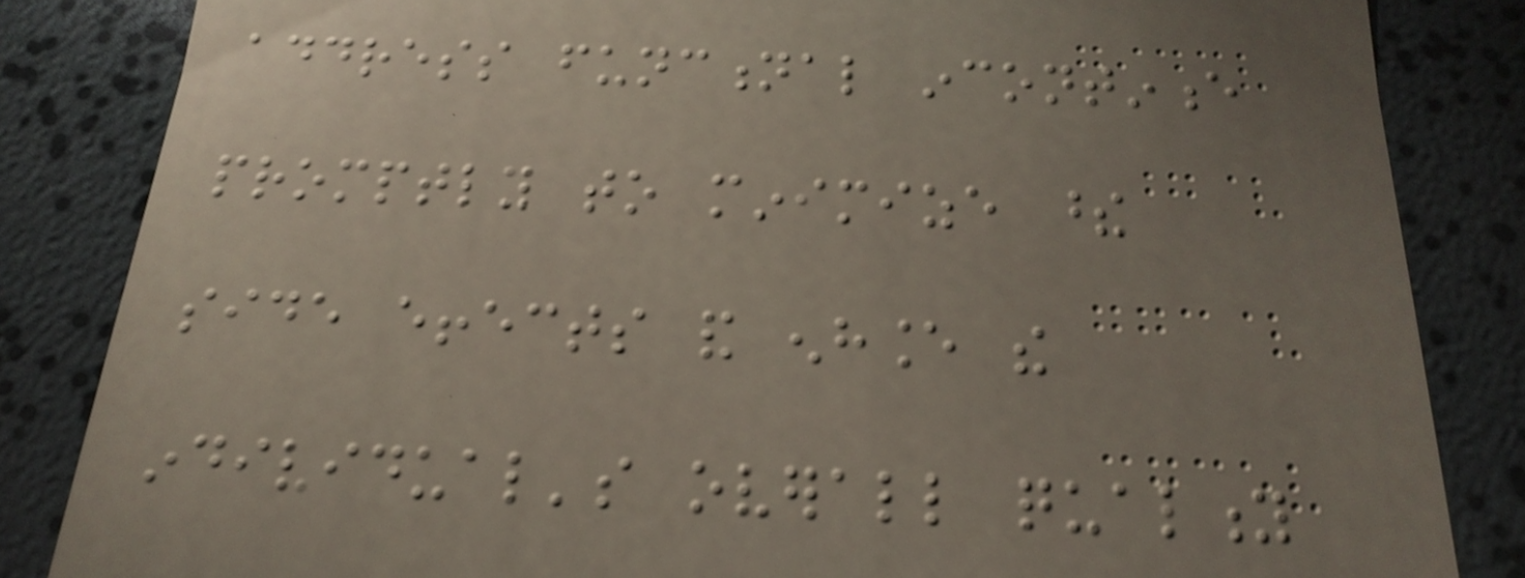address functional incontinence
promptly to minimize these
side effects and enhance the
individual's overall quality
